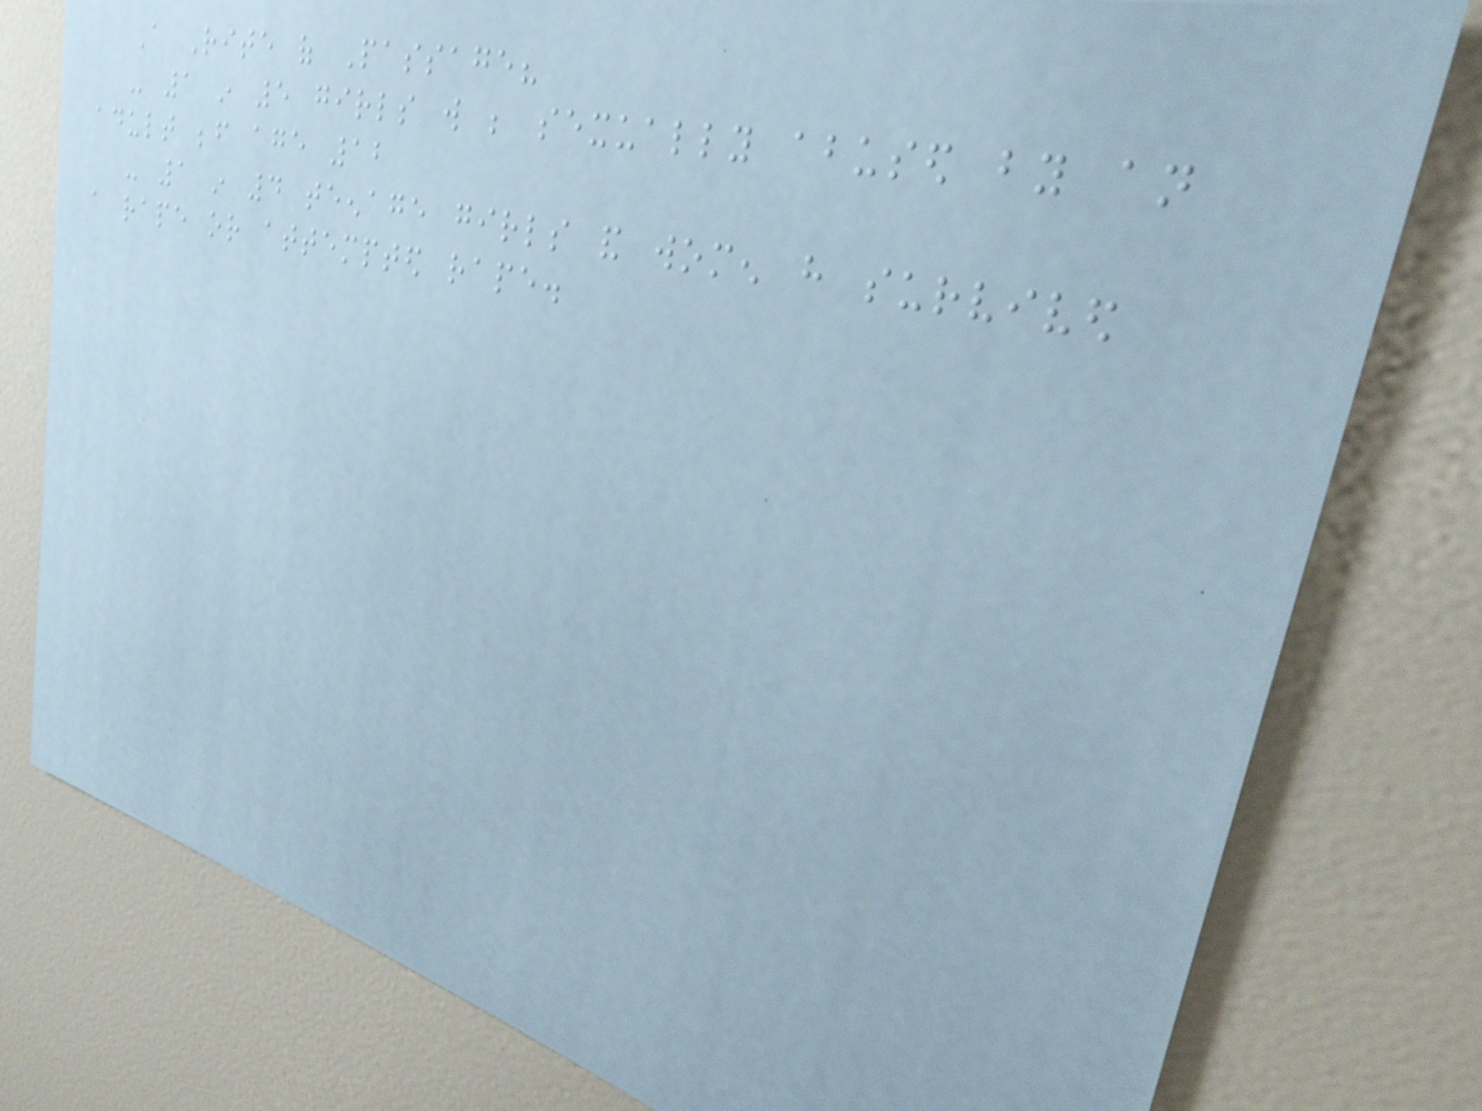A Rite of Passage?
- 1 in 5 girls will be sexually abused by an
adult before age 12
- 1 in 4 teenage girls and women have survived
a rape or attempted rape.
